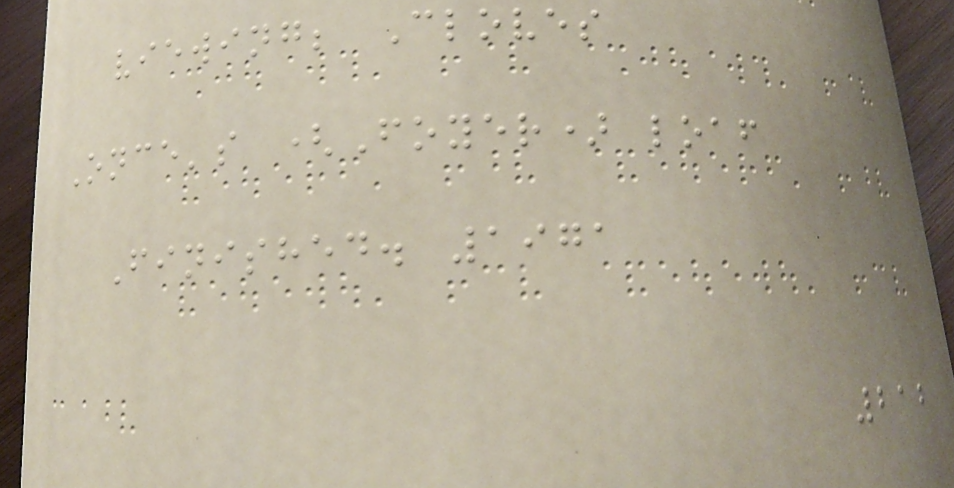viewing; Cloves
Once's (Foyer) loaf
Finished. 1971
212
